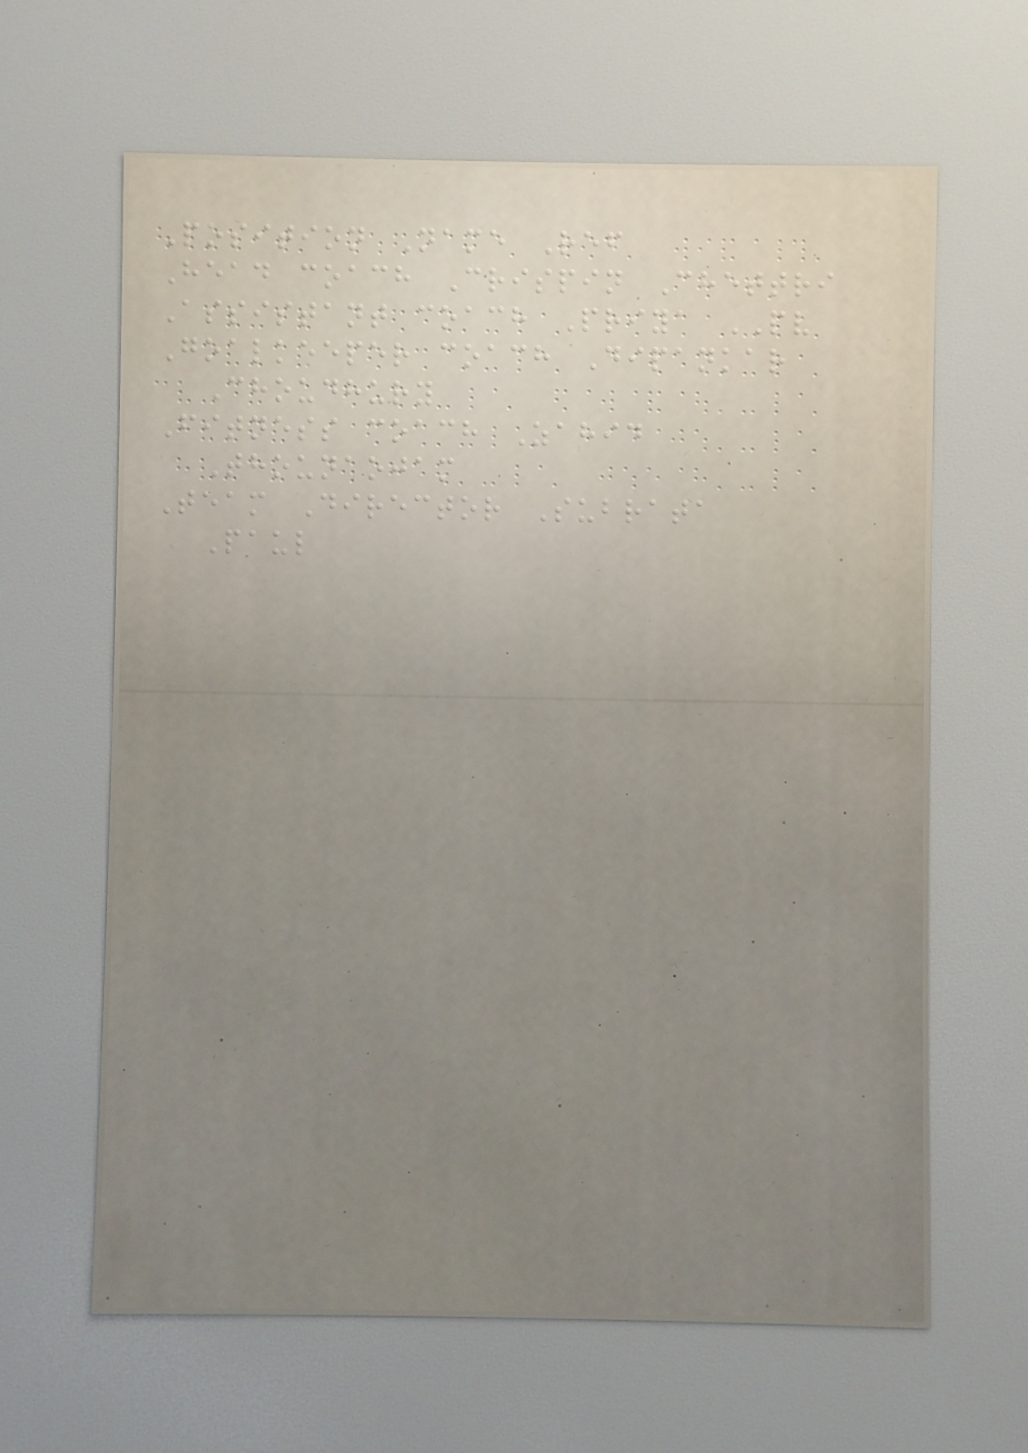Position Name Ref
Head coach Crispin Chettri
Assistant coach Priya PV
Goalkeeper coach Dipankar
Choudhury
Fitness coach Zahid
Thounaojam
Team Director Subrata
Paul
